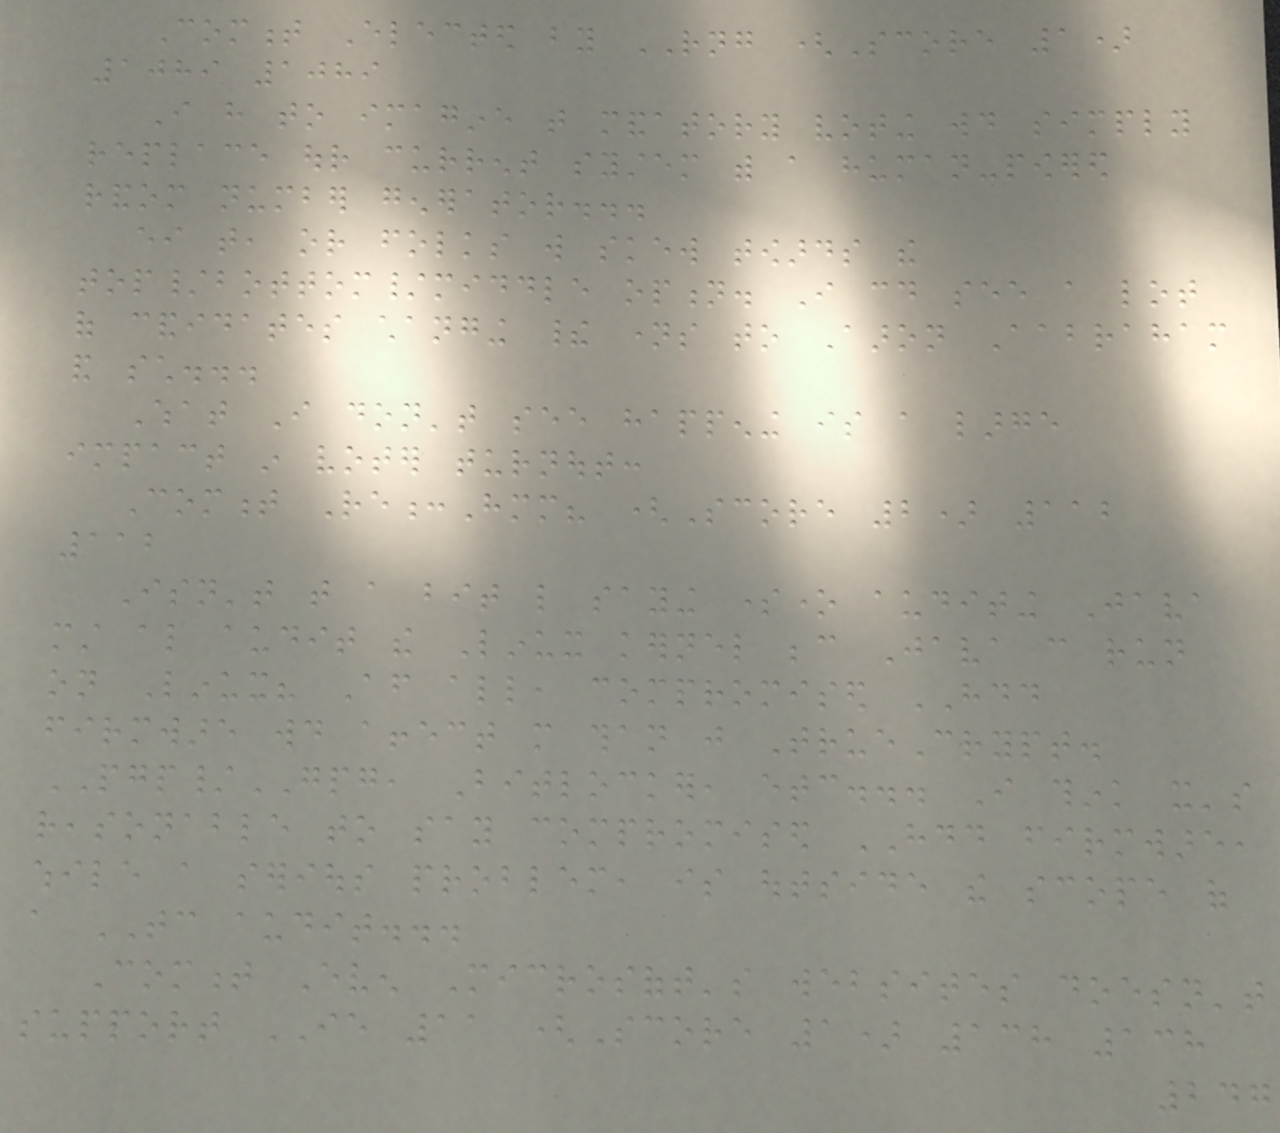Comment Elected by RNG (Score 1)
1089 1089
I have to imagine that mandatory voting would simply
replace our current system with a human-powered
random number generator...
either that, or folks will skew towards the
top/bottom/middle option. I could see a lot
of candidates changing their names to Aaron Aabraham
and such...
What I don't see happening is a large
impact in voter turnout:
Comment Re:Hmm? (Score 2) 112
112
Isn't that a bit like saying someone auditing Java
must also audit the Linux kernel because Java can run
on Linux? After all, compromised HDD
firmware would affect more than just TrueCrypt.
PGP/GPG, Bitlocker, etc... I think it's
reasonable to say compromised HDD firmware,
while a serious problem, is outside the scope of
a TC audit...
Comment Even Microsoft's websites doesn't
support IE 11 (Score 1) 138 138
247
